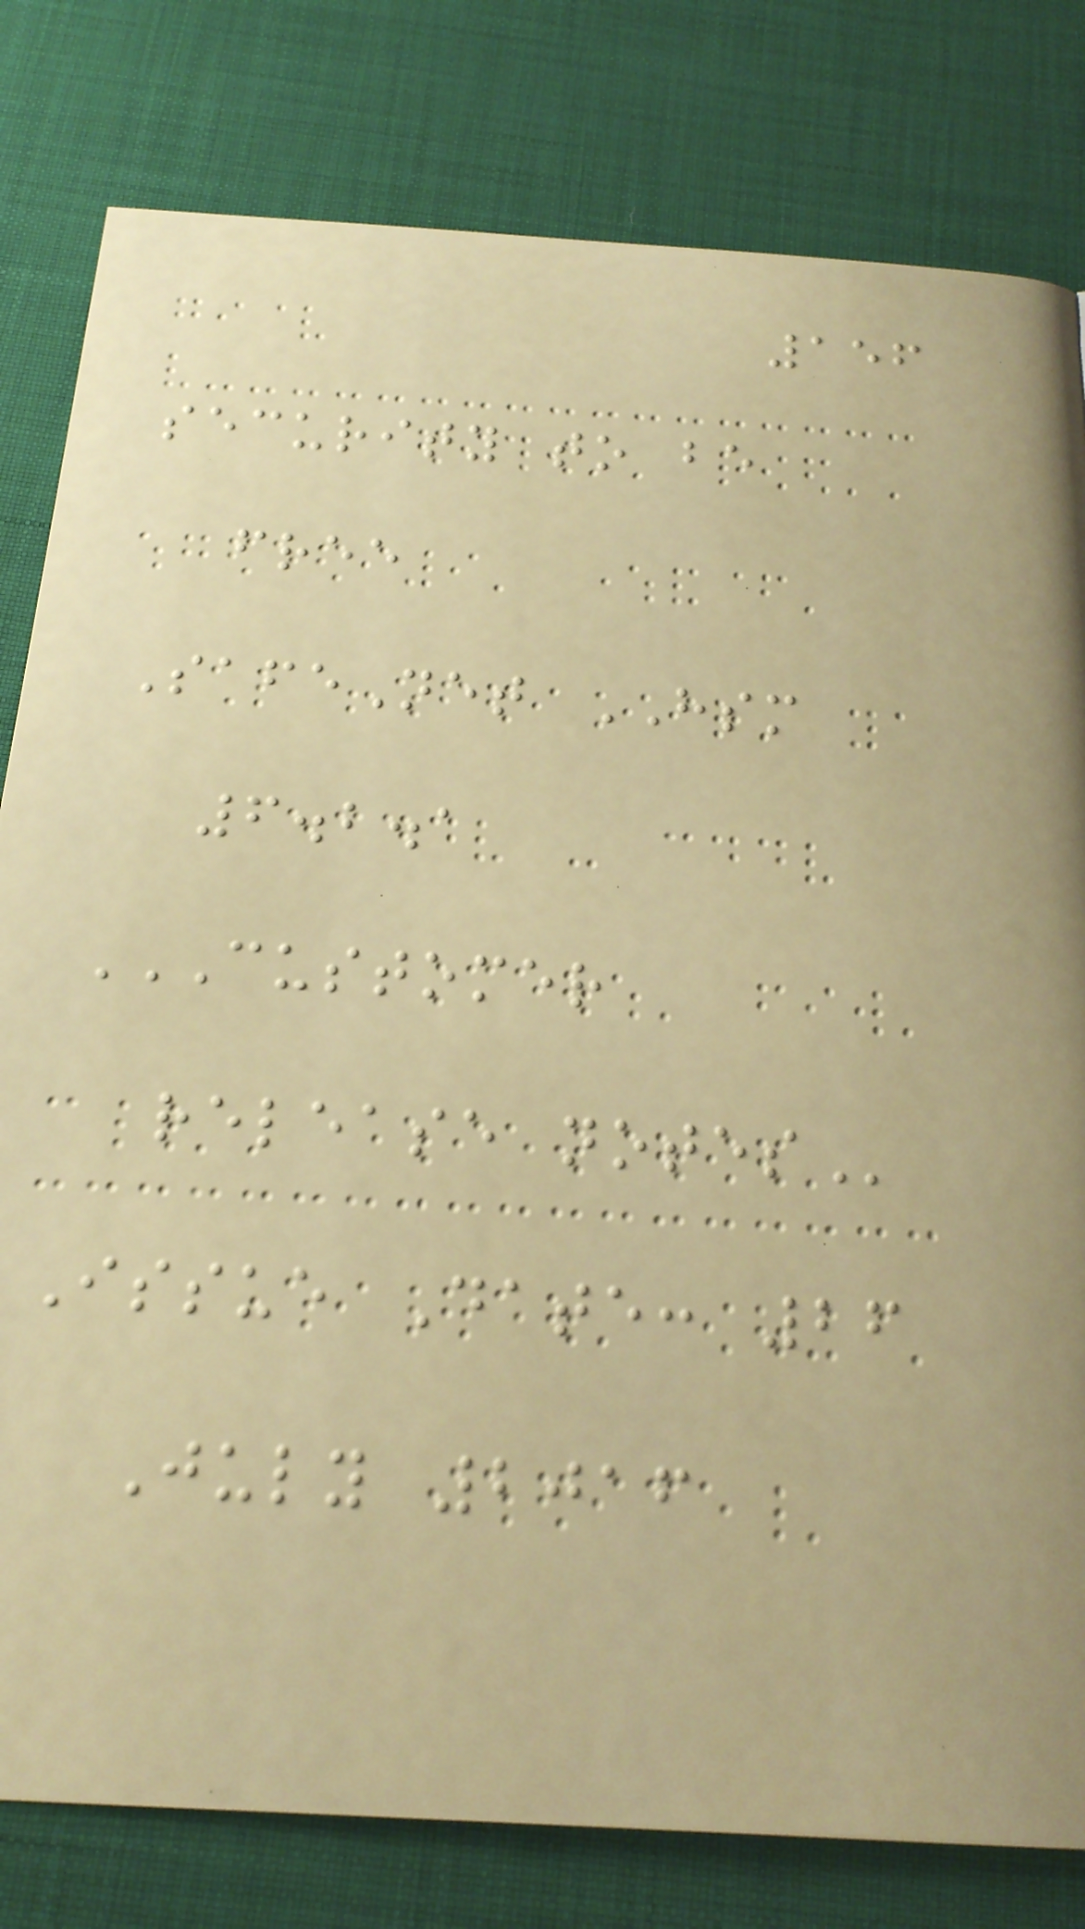156
security to be
free
SafeNet HSM
6.2.1
CUSTOMER
RELEASE NOTES
Issue Date: 26
July 2016
